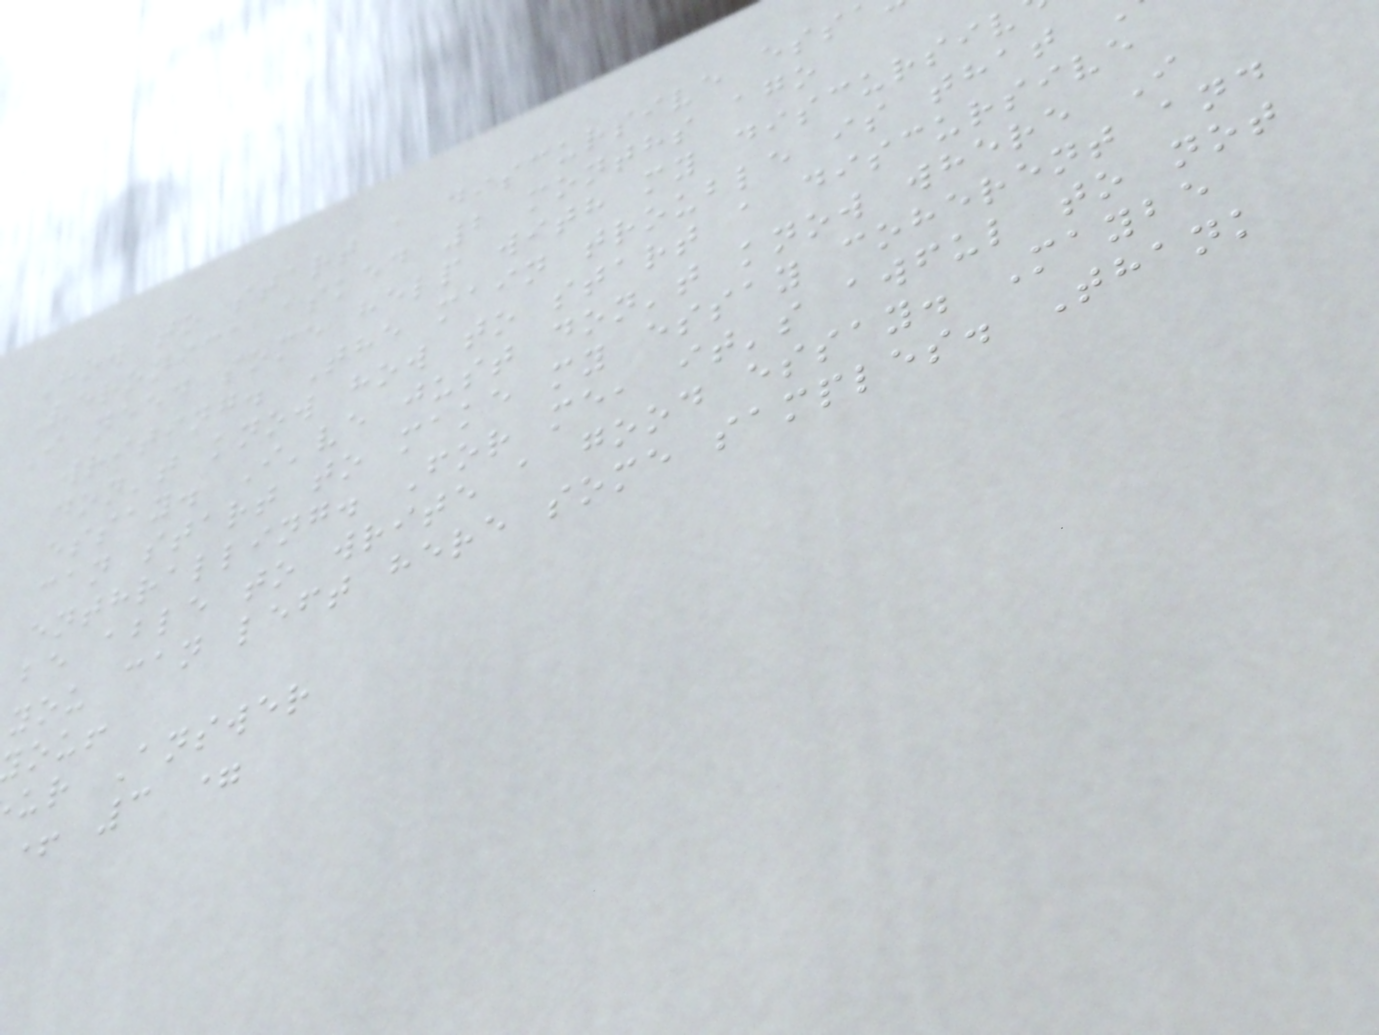How to start a discursive ess
Veronica asked 2 months ago
I need some help with my discursiv
writing. The main trouble is that
don't know how to start a discursive
essay. I've just don't know where I
can start to make my essay coherent and
enthralling. For me, it's awful to not
be able to write a good essay. Maybe
you can left here some samples. Thank
ur Answer
+ 3 =
